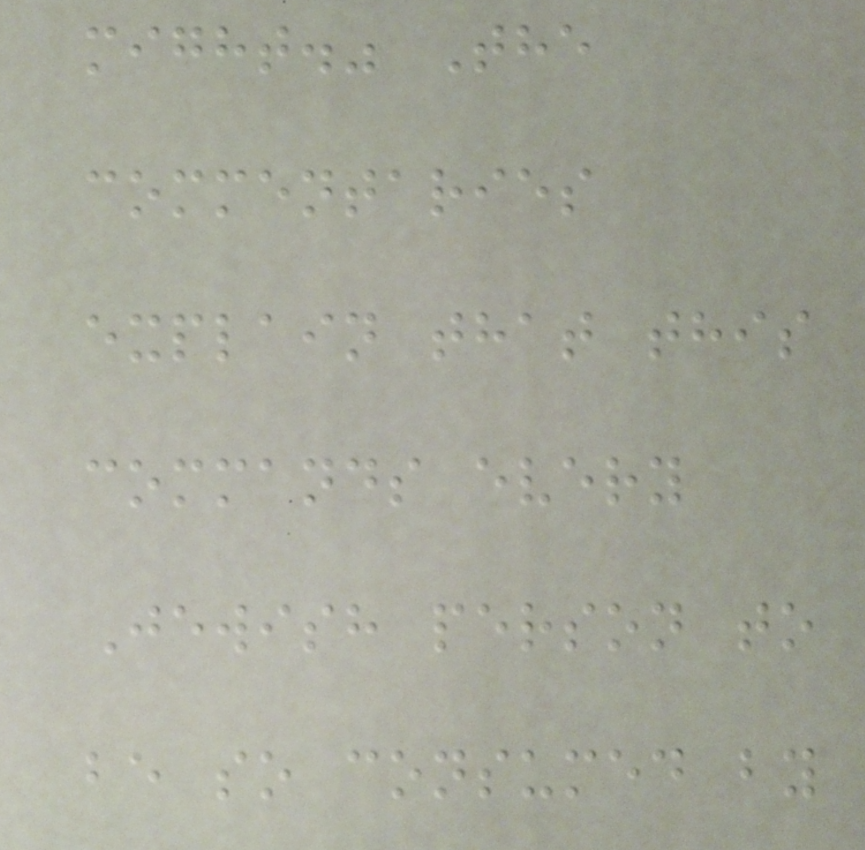might." The
commentaries
explain that this
commands every
Jewish person to
be so consumed by
